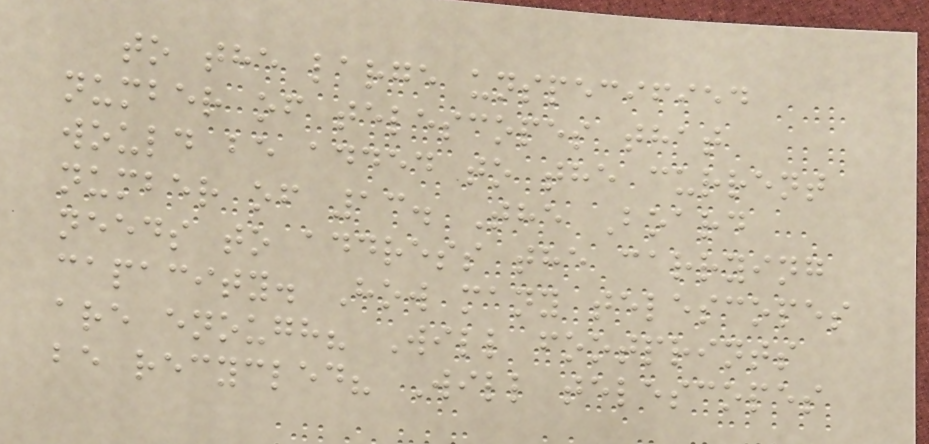to the large unspecified
number of telescopes that
would be added to the current
number of 13. The Board
needs to address the carrying
capacity. How many telescopes
are enough? Will footprints
be recycled? Will telescopes
